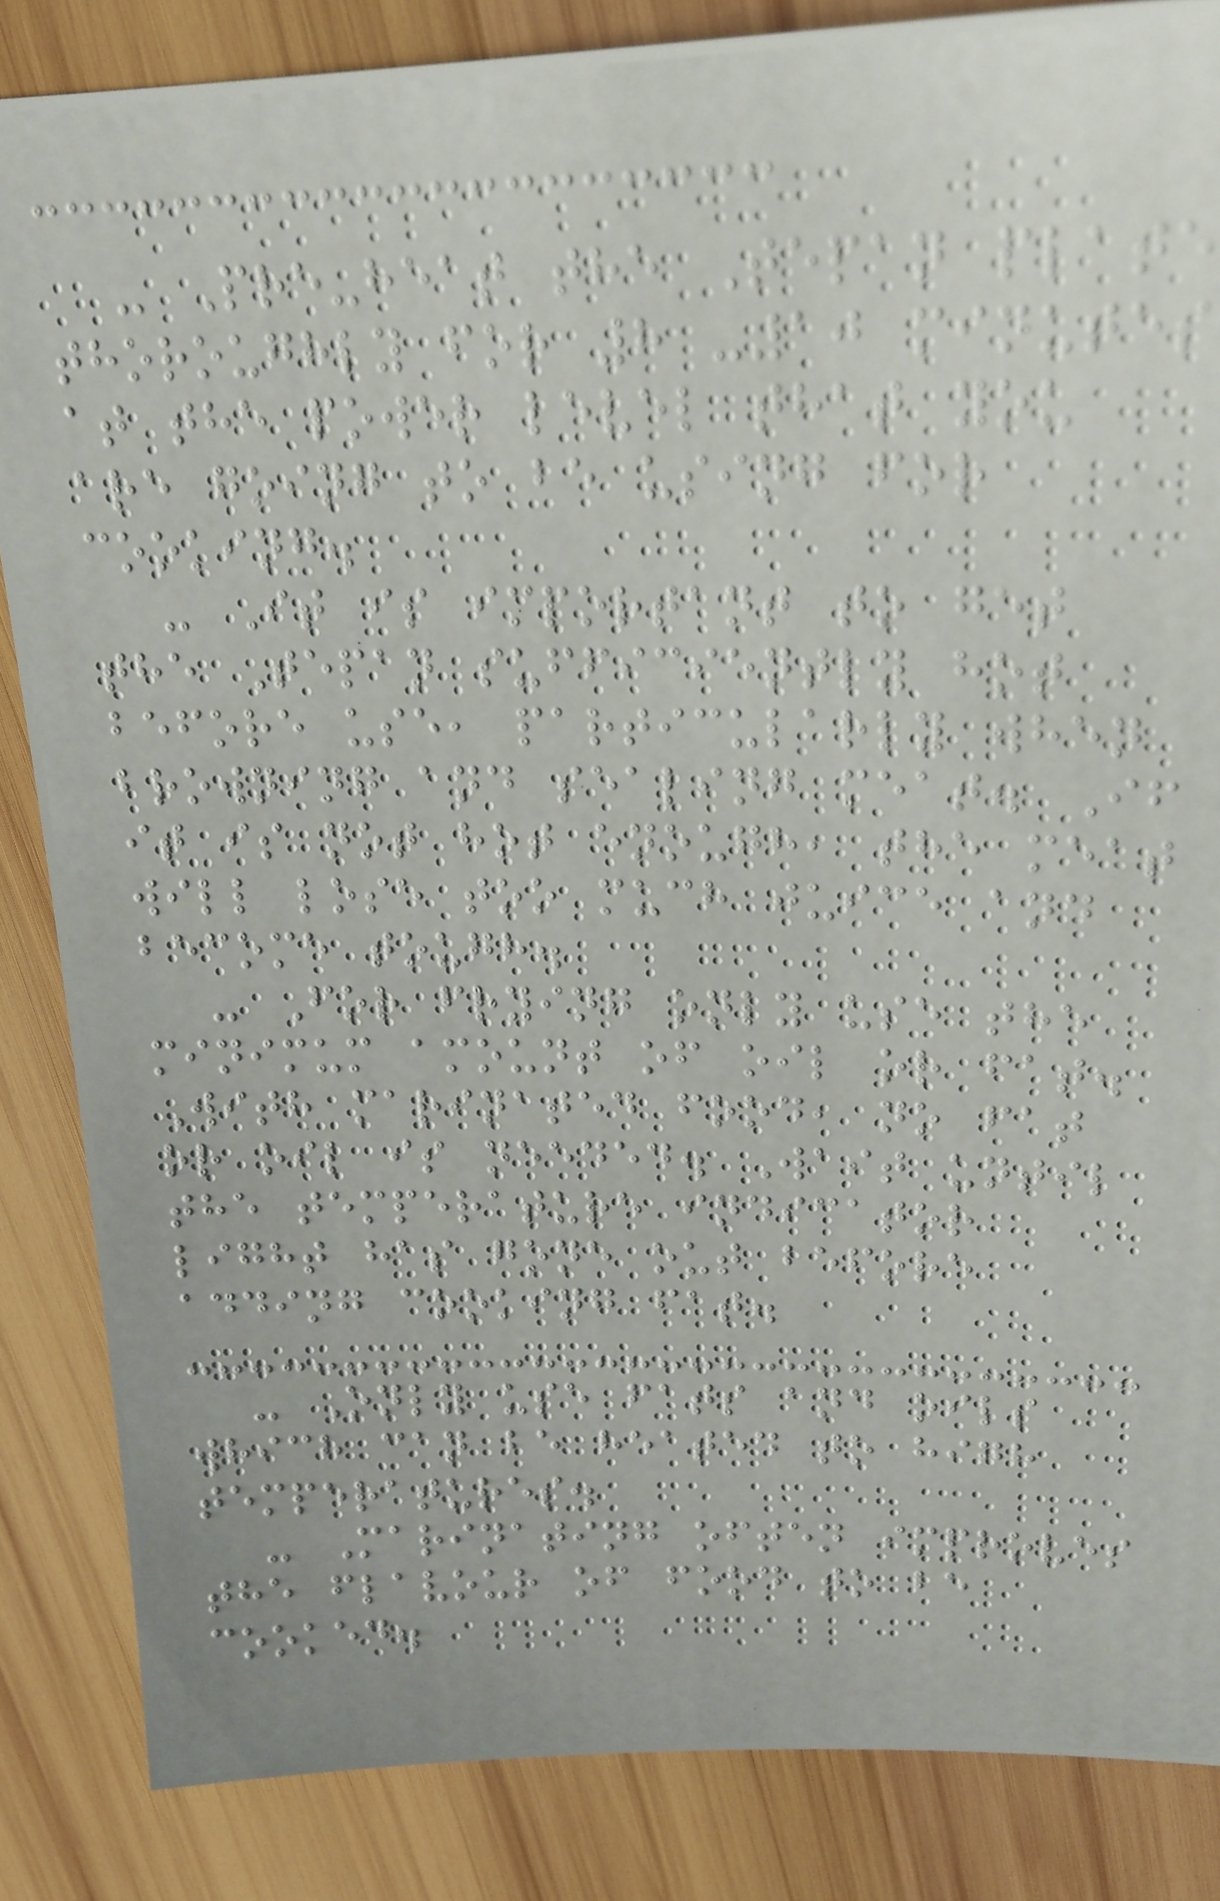- Pre-heat the Tepan plate
thoroughly for 8 -10 minutes
at the power level that you
are going to be using for
cooking.
- It is important to get
the Tepan sufficiently hot
before use, particularly when
browning and sealing meat. If
it is not hot enough, the meat
will lose too much juice and
become tough.
- For frying only use the
minimum amount of oil or fat.
With marinated food, no fat
or oil is needed. Wait until
the temperature indicator
light has gone out before
adding cooking fat.
- Only use fats and oils
which can be heated to high
temperatures.
- Marinating often improves
the flavour of food to be
cooked.
